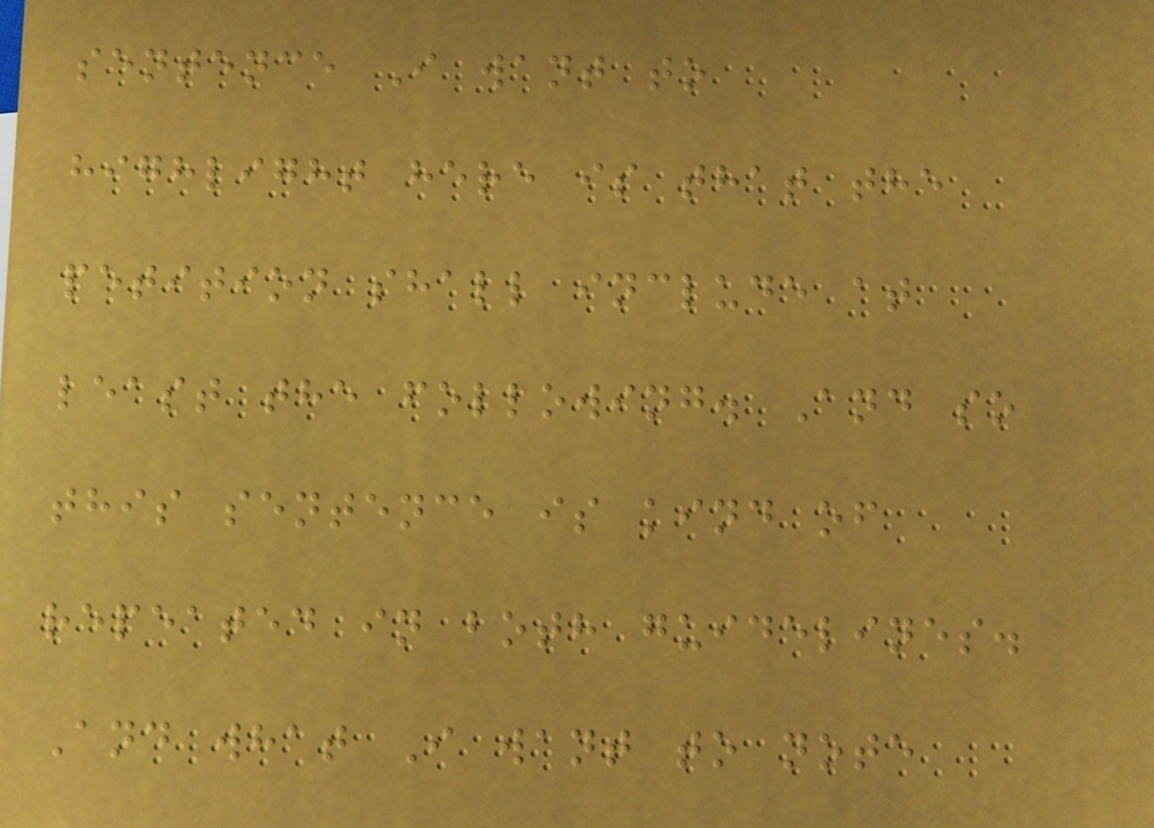sentence I want to
highlight here is that the
petition shall include at
least the following. And so
this sentence is kind of
repeated in both guidelines.
And what I want to note
